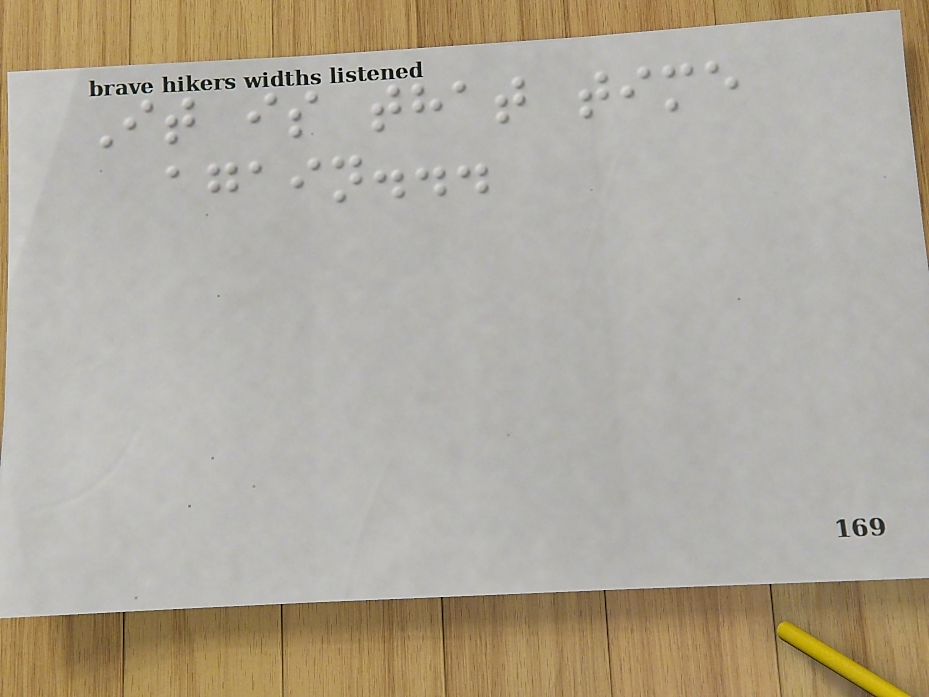It is that time
again...
